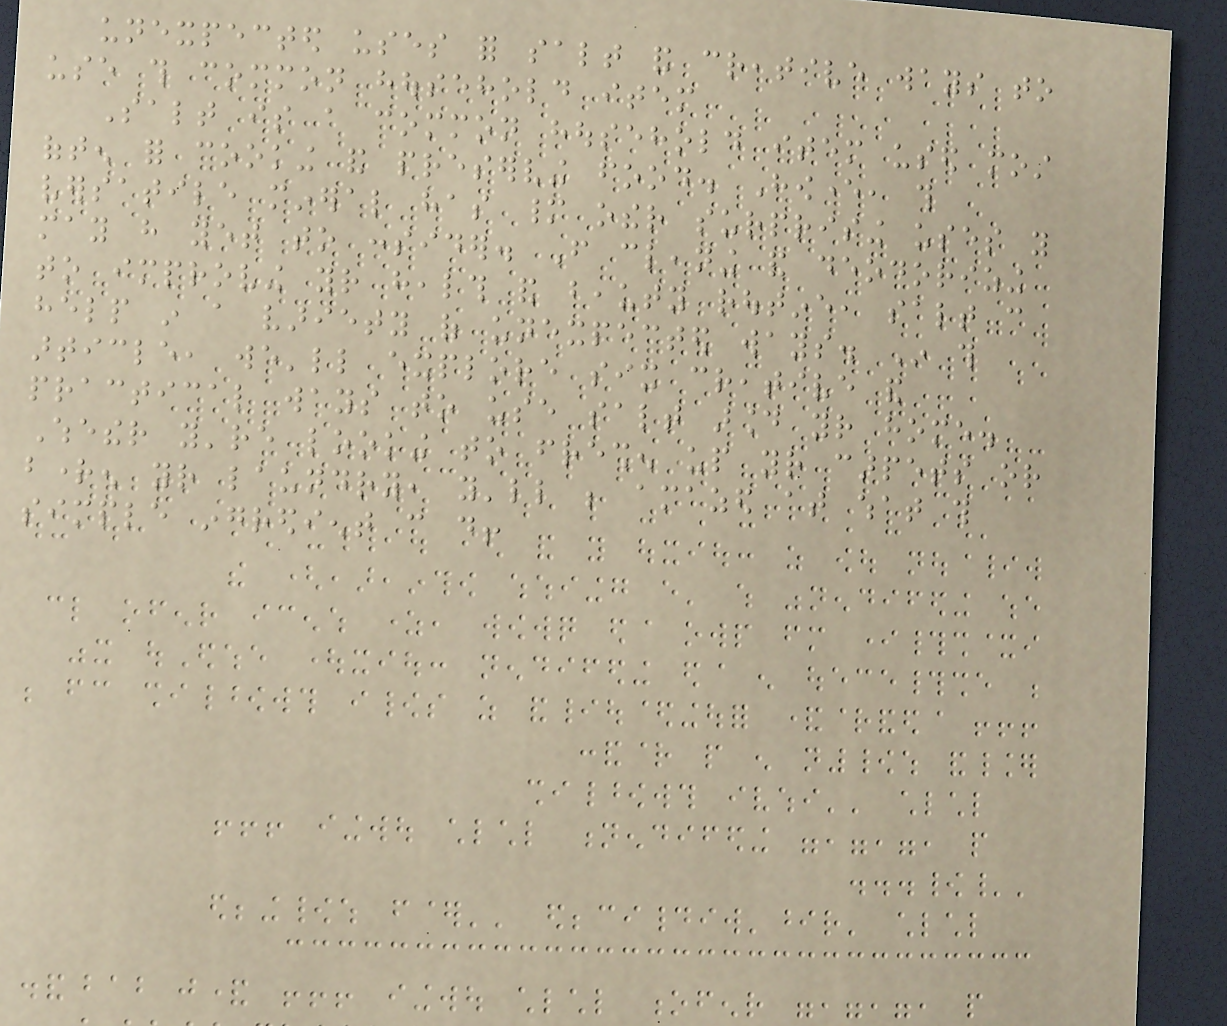unexpected uses for salt and creative ways to
use this common household item
Salt is a common household item used most
often for cooking and preserving food. However, this
versatile mineral has many other surprising uses you
may have yet to consider. From cleaning and deodorizing
to improving your health and beauty routine, salt can
help in a variety of unexpected ways. In this
article, we'll explore six creative and
practical ways to use salt around your home.
Whether you're looking to freshen up your carpets or
brighten your laundry, you'll be amazed at what this
simple ingredient can do!
